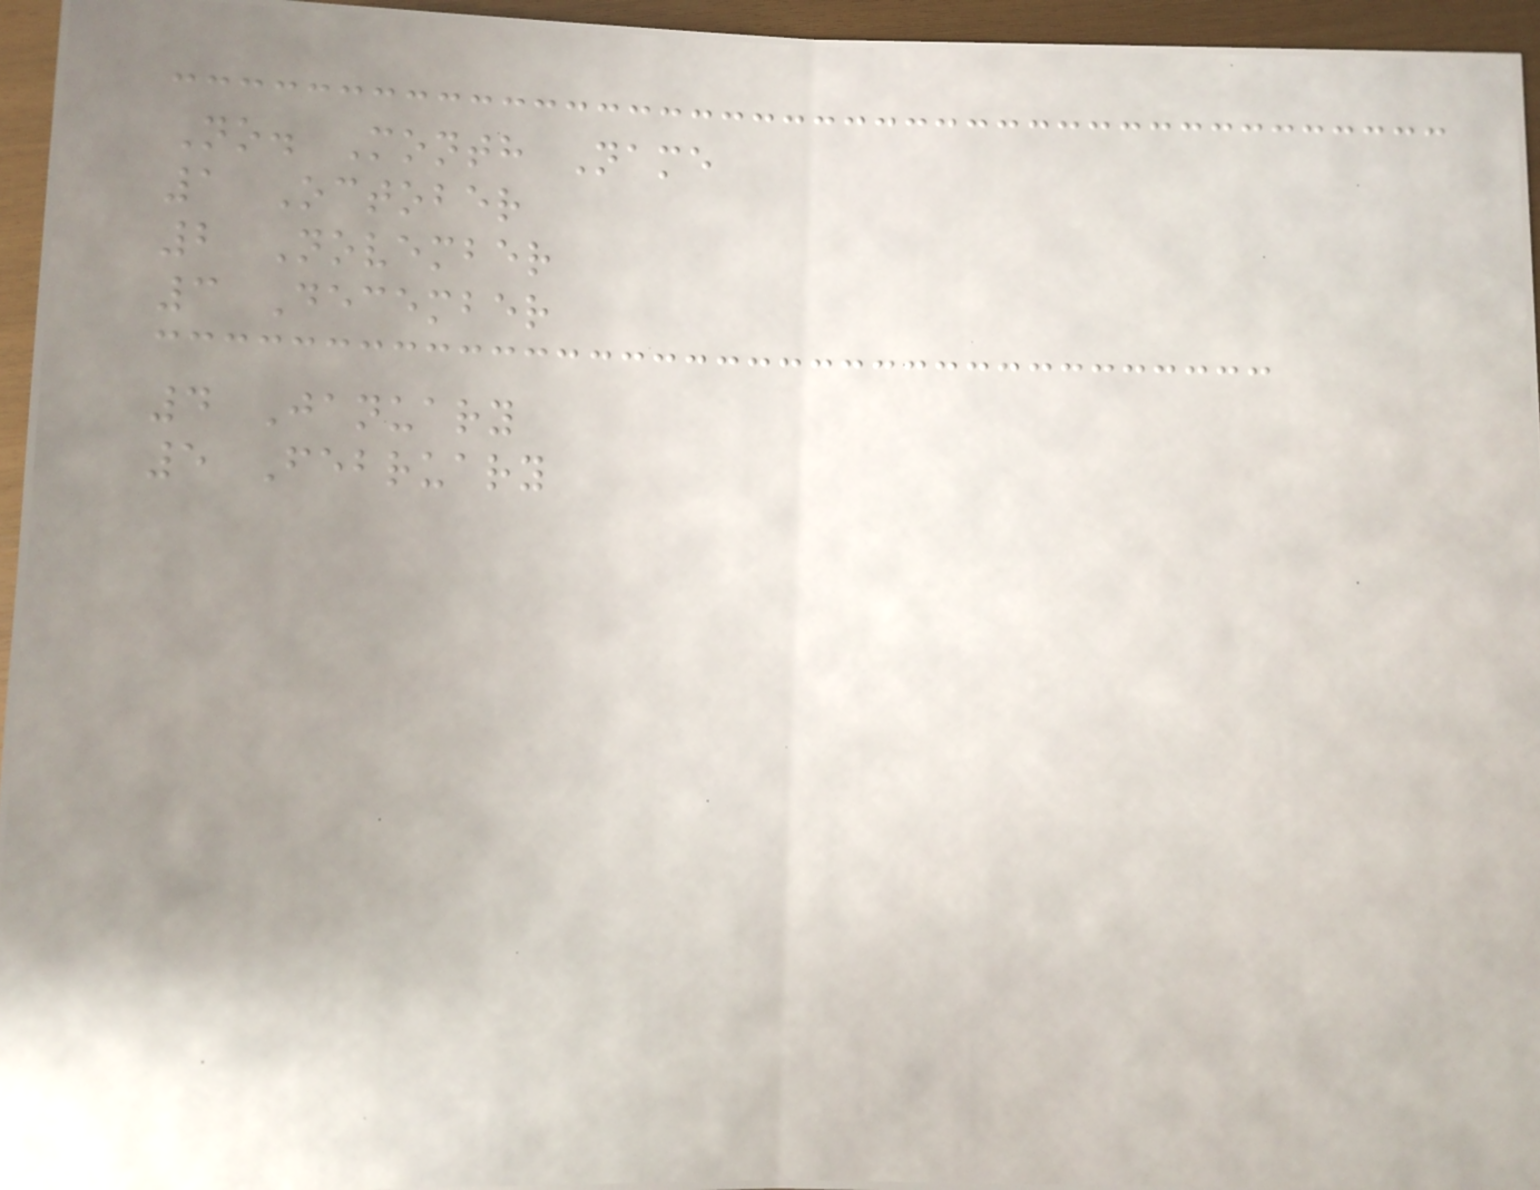No. Month Name
1 October
2 November
3 December
4 January
5 February
